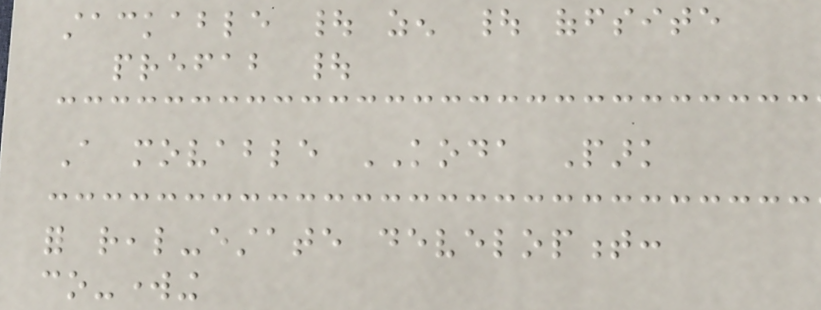stackable | zen | offsite
prefab |
A movable KODA Park
for real-estate development:
co-working
